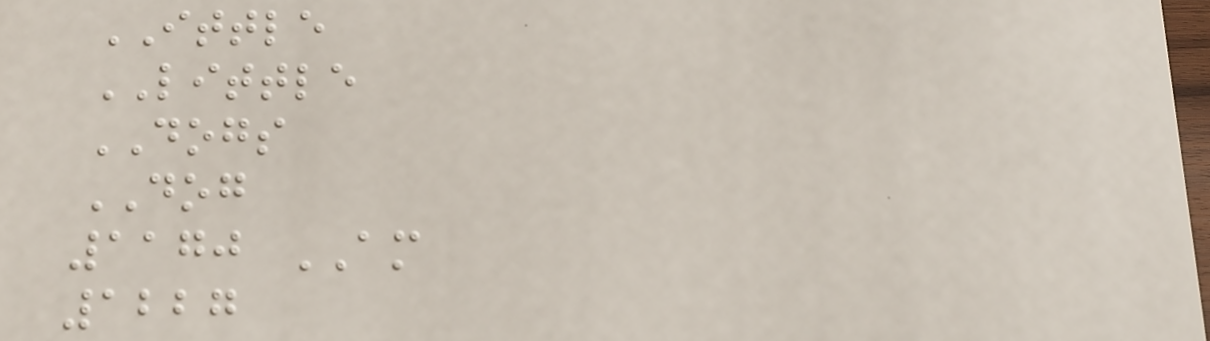ITTLE
LITTLE
DOGS
DOG
1170 AM
1227
